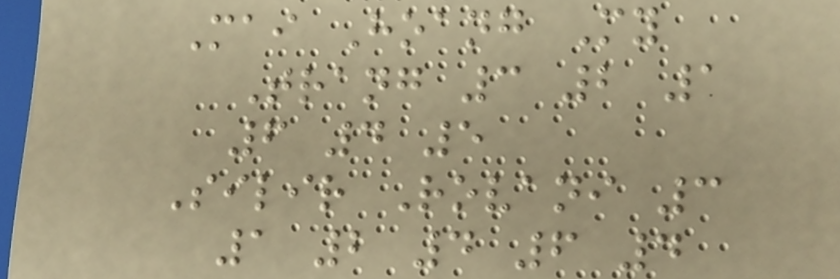Mai Hoang My
Trang 3 2 1
6 4 5
Silir Rovani 3
1 2 4 6 4
